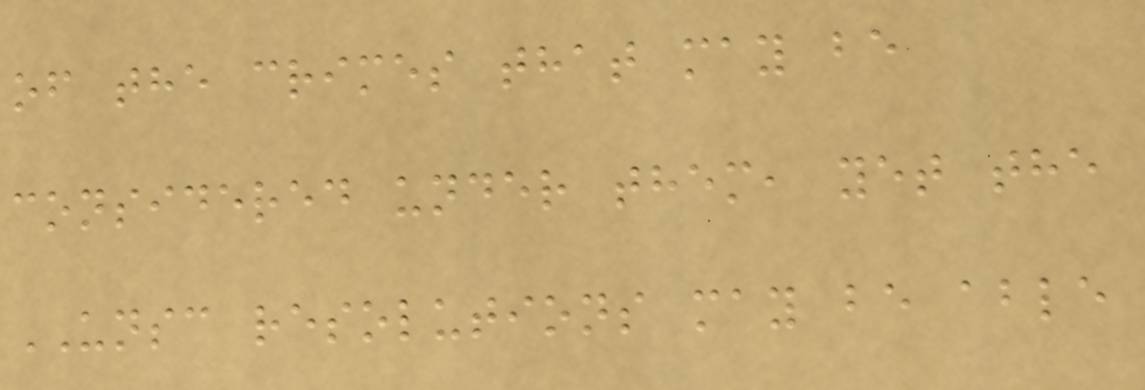of the crimes that may be
considered under them, yet the
UNSC resolutions may be able
